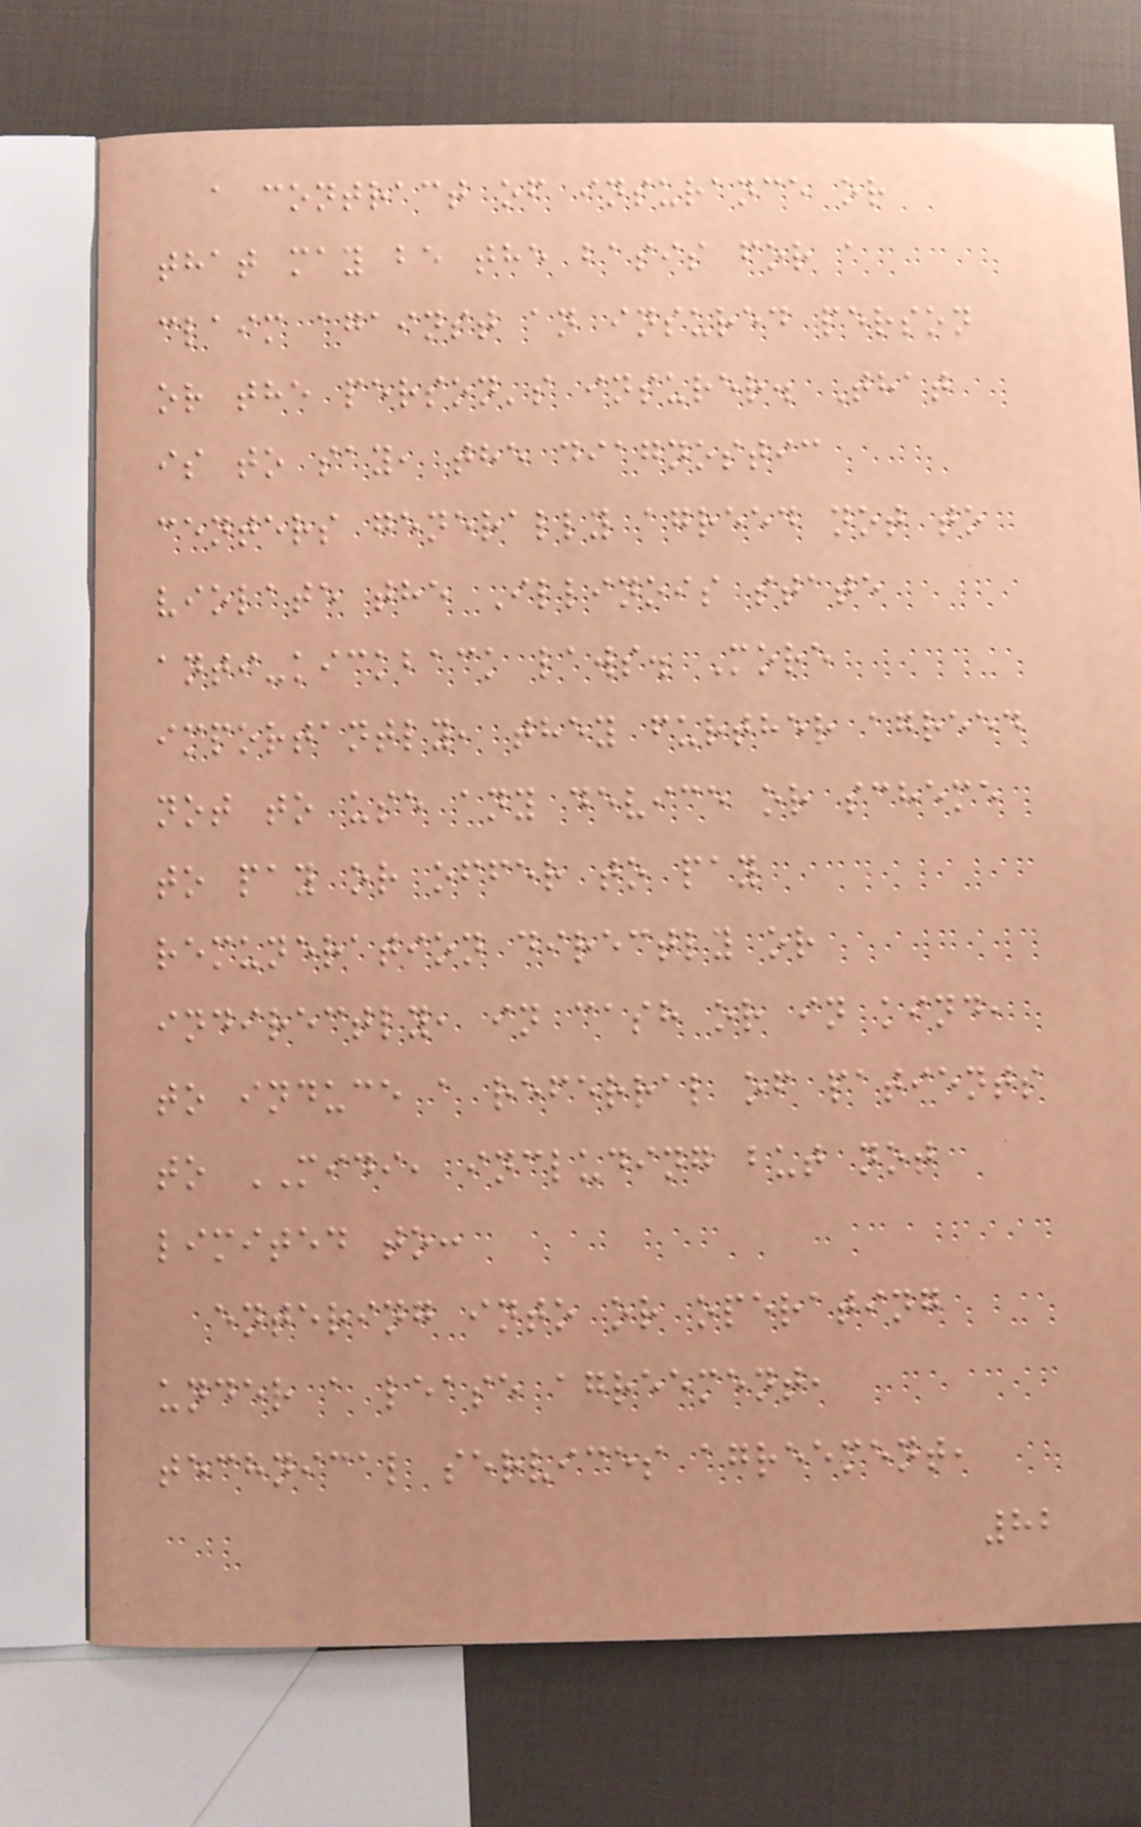a contract of insurance or
that may be the basis for a
claim against an insured person
or the person's insurer. That
is to say, the diagnostic
centers generally agreed not to
violate the Illinois state
anti-kickback laws. More
importantly, they further agreed
not to use any device or scheme
to pay or offer to pay
remuneration directly or
indirectly, in cash or in kind,
to induce a referral of patients
to MIDI, including but not
limited to:
entering into or operating
under a lease agreement,
technical services agreement,
82
